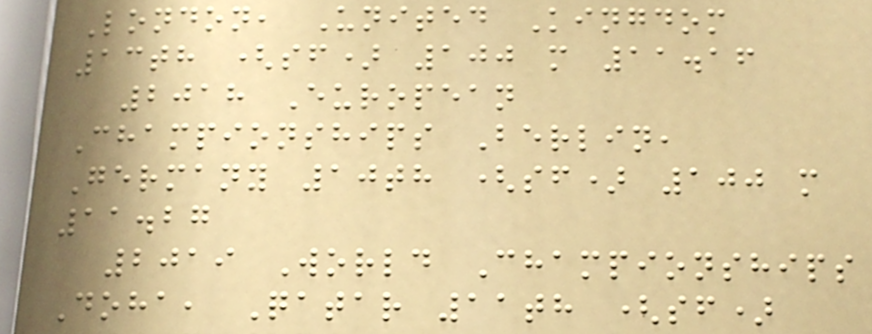London, United Kingdom
13th (sf) 100 m 11.16
2018 European
Championships Berlin,
Germany 10th (sf) 100 m
11.27
2019 World Championships
Doha, Qatar 11th (sf)
